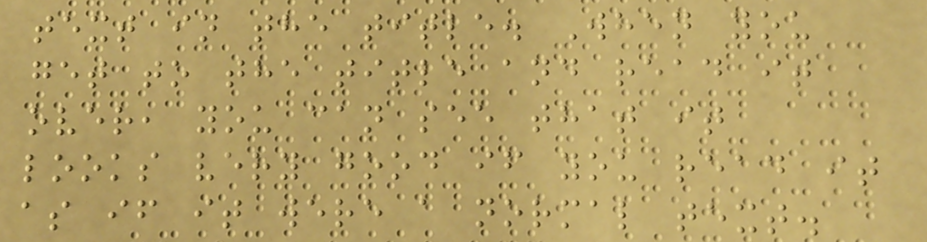text in the title. When you
get to the title and read it
over, you can see that it
looks very good if you read it
as if it were a normal text.
